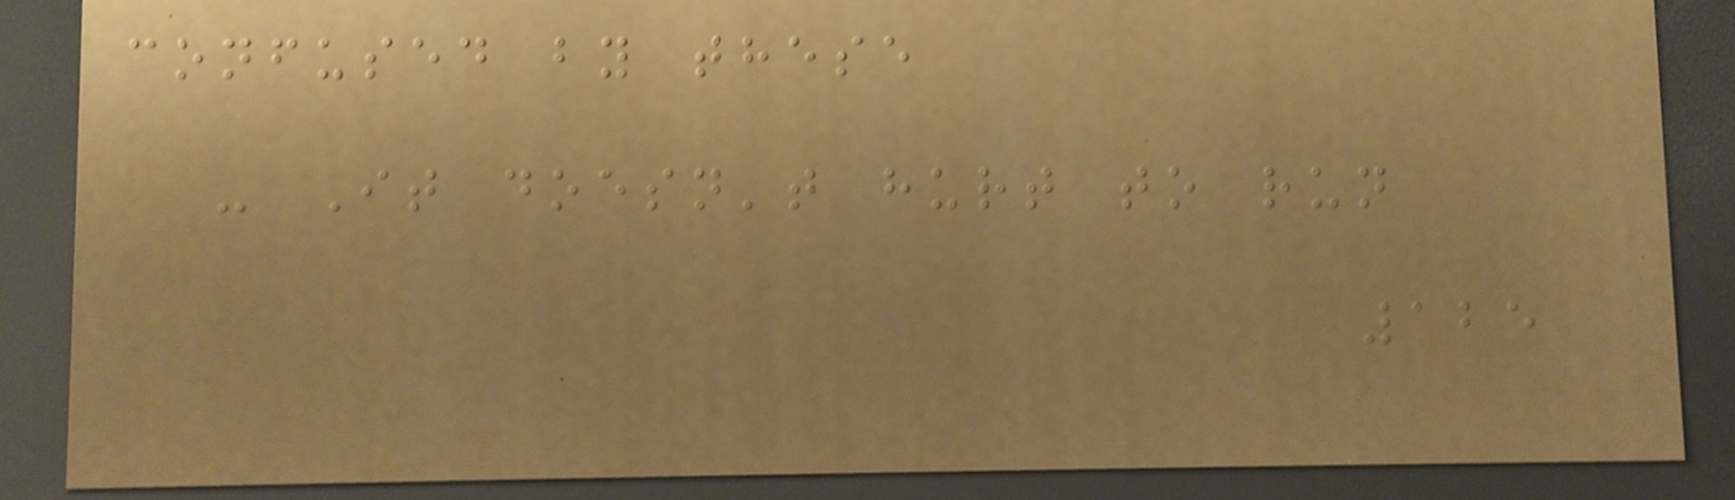confused by these
- It doesn't hurt to run
125
